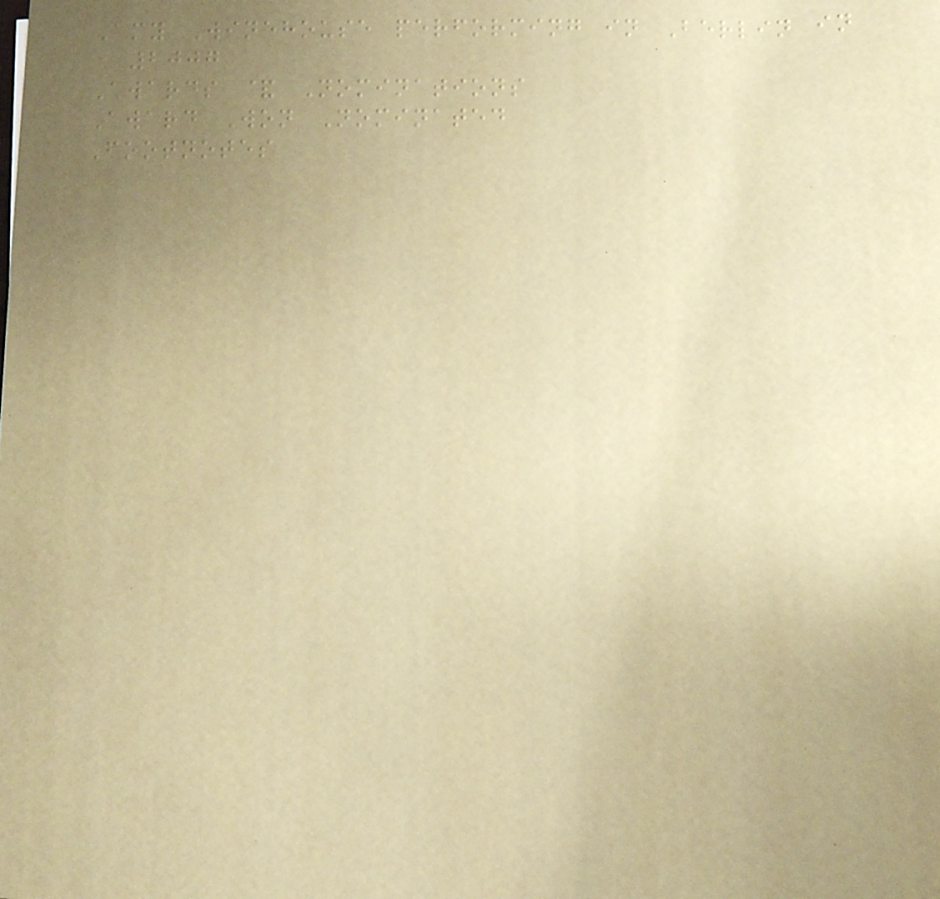Amy Winehouse performing in Berlin in
2007
Awards & Nominations
Award Won Nominated
Footnotes
